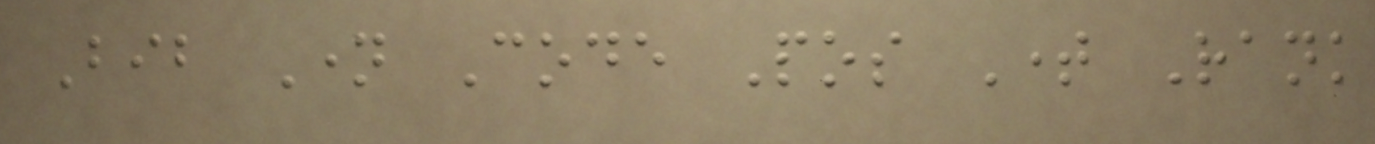Bib Name Code Pos Time Rank
